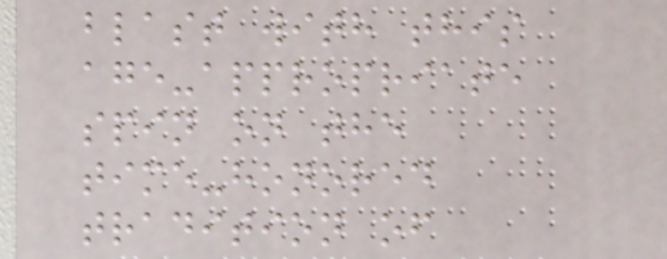blast with this
age-appropriate
spin on the
time-honored
tradition of
